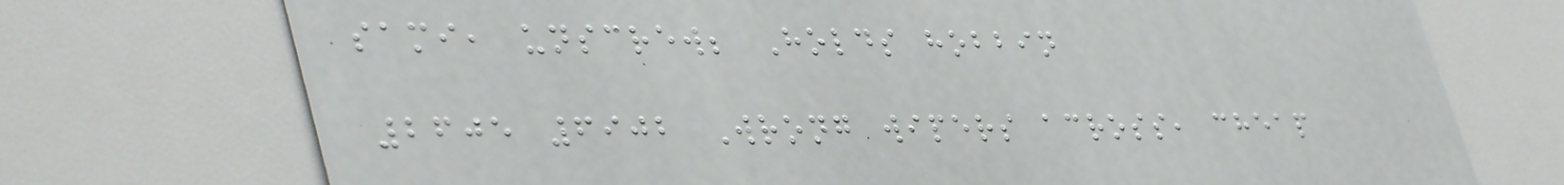sami, unscrew; Holds hobbin
2605 6902 Wrong wipers across, cheap
